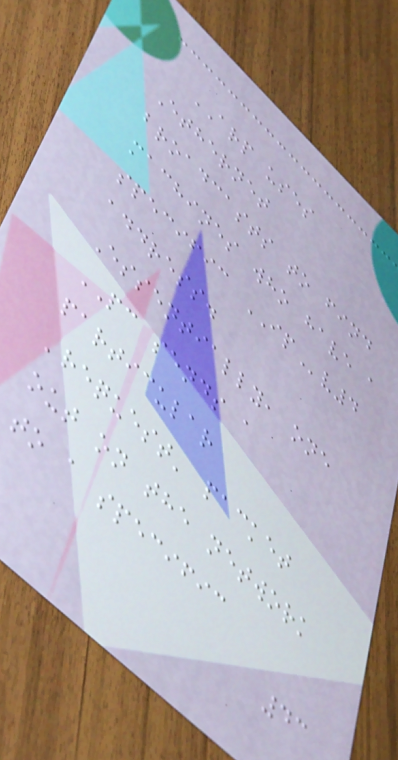ARP uses
Ethernet
broadcasts to find
machines who have a
specific IPv4
address.
Essentially, one
PC sends a
particular
'request' packet
out on the network
to a specific
43
